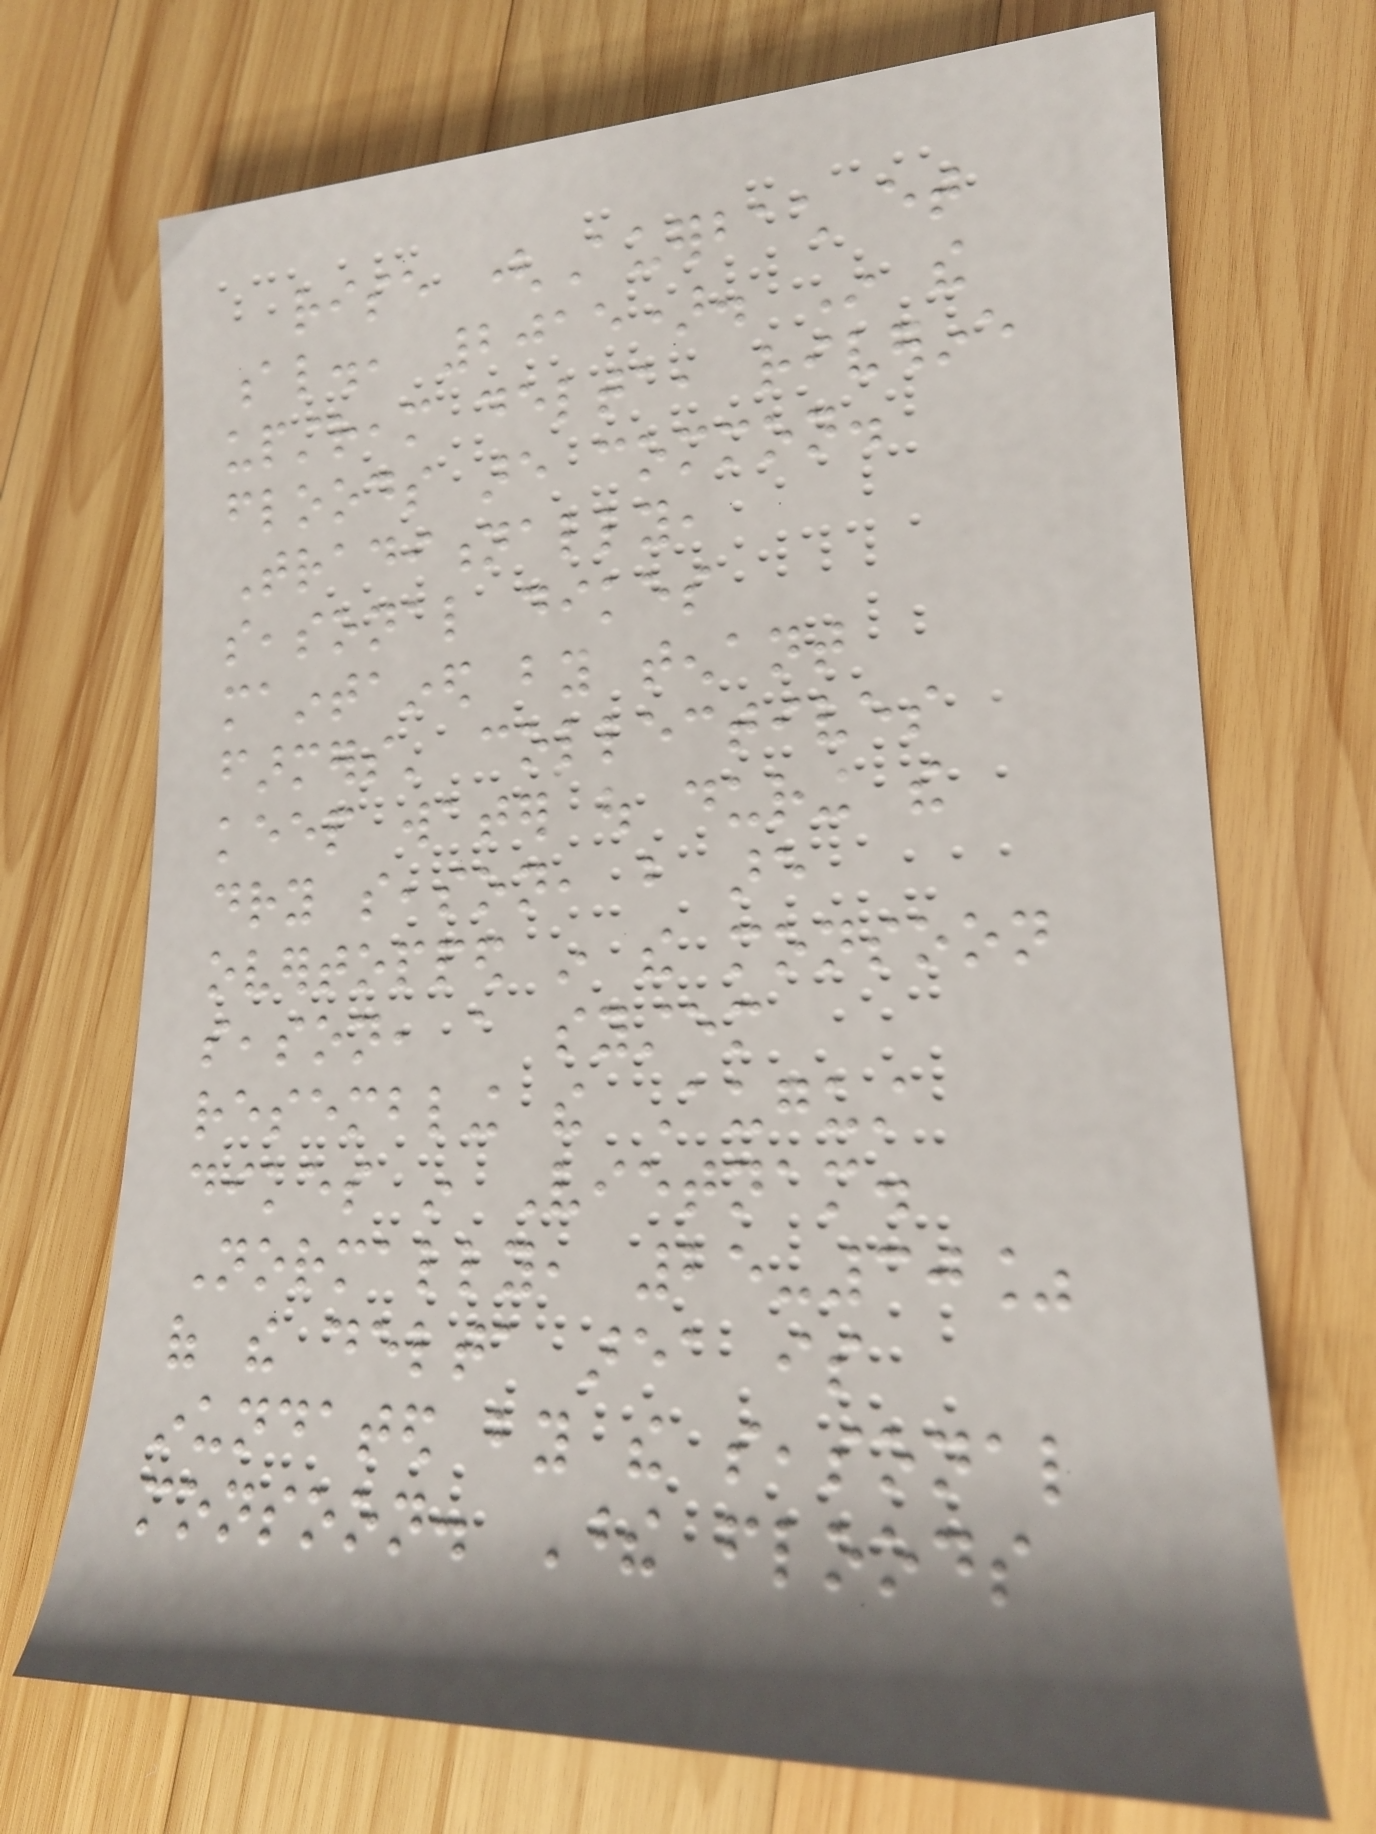rise (Auerbach et
al., 2015). In the
upstream delta, riverine
floods are common.
Traditionally,
seasonal dikes
maintained by tenant
farmers' collectives
keep water out during the
dry season, but are
overtopped in the monsoon
season, a system
resembling the August
dikes in Vietnam.
Normally, 25-30%
of the delta area is
inundated by the seasonal
monsoon. These floods
